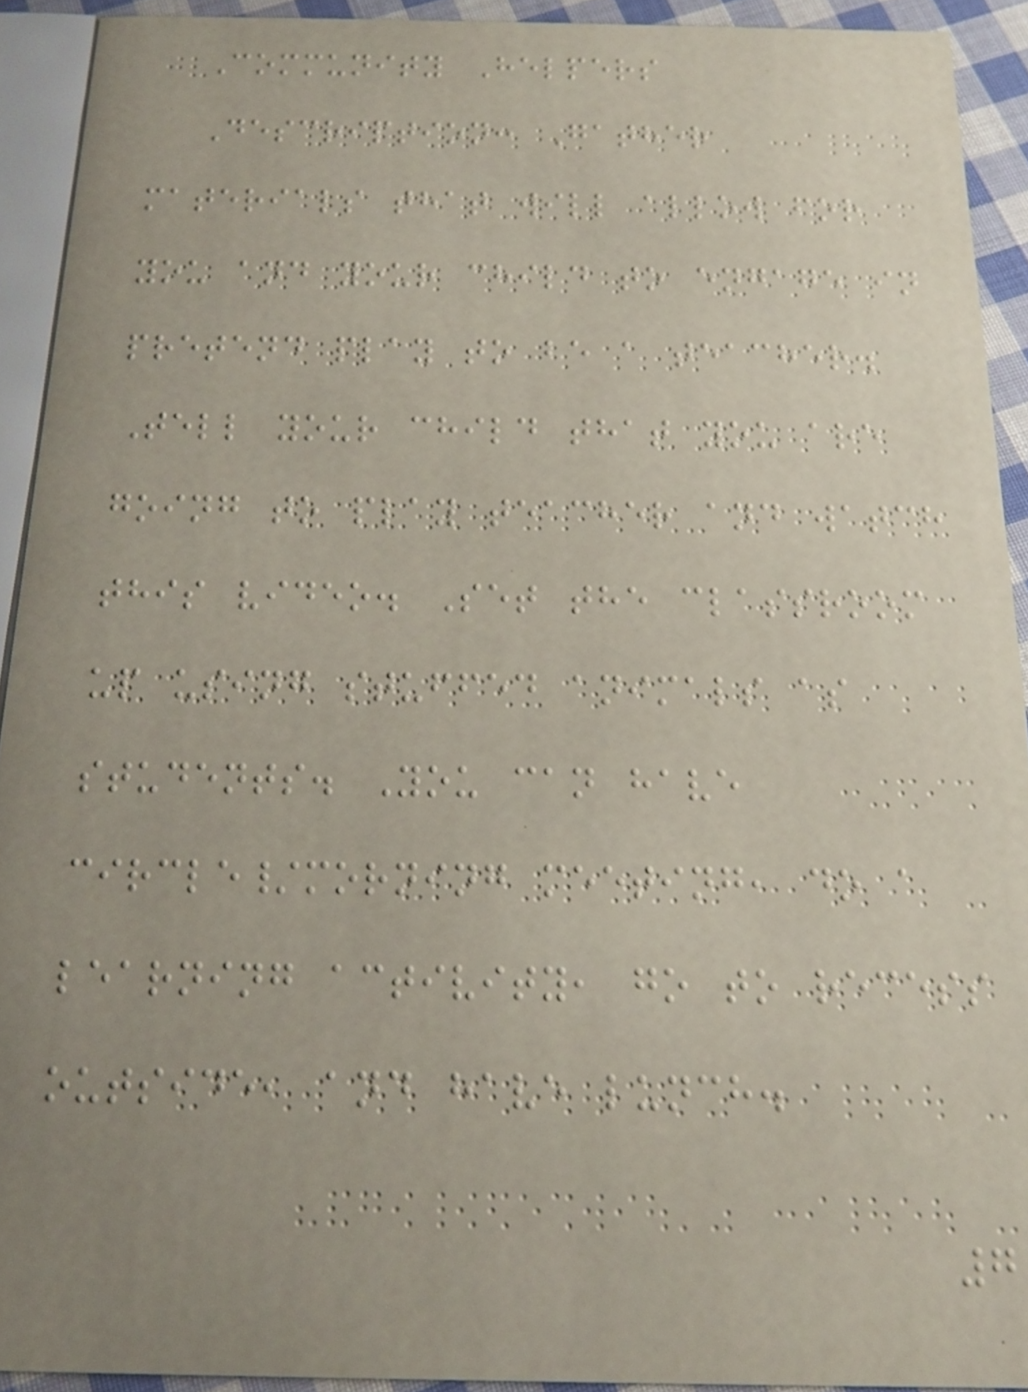Community Helpers
Description: Gather
materials that will allow for
you and your child to engage in
pretend play to be a teacher.
Tell your child that you are
going to play teacher and watch
this video. Set the classroom
up using stuffed animals as
students. You can have
circle/morning meeting, do a
learning activity, go to recess
outside, and have lunch.
7
